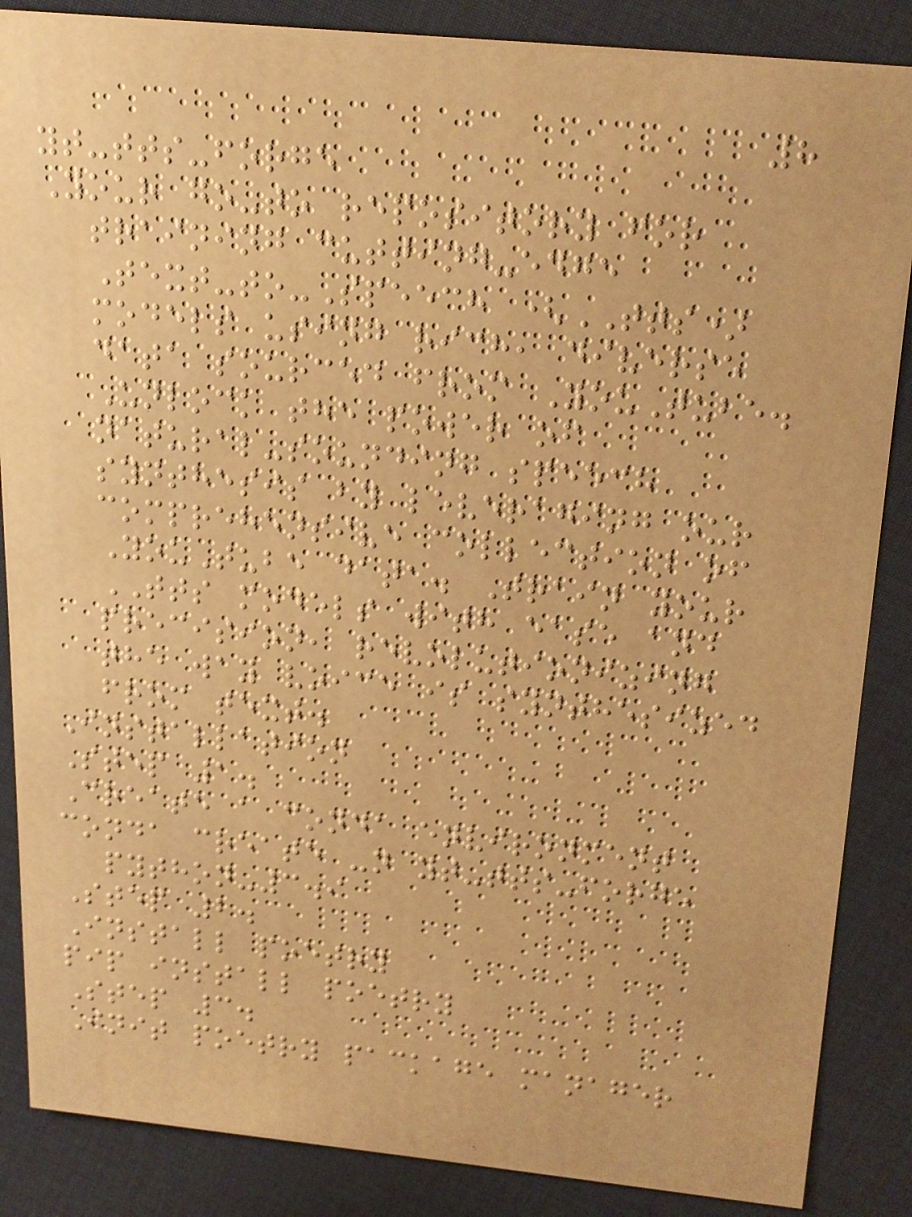8
yt-tts-forge
Your go-to repository for
training cutting-edge
Text-to-Speech (TTS)
models using rich, diverse
data sourced from YouTube.
Unlock the power of
natural-sounding speech
synthesis by leveraging our
comprehensive collection of
YouTube data. Train your
TTS models with ease and
precision, revolutionizing
the way voice is synthesized
from text.
Installation
Step 1.
Create a conda environment
conda create -n yt-tts-forge
python-3.9
Step 2.
Install poetry
pip install poetry
Step 3.
Init poetry package manager
